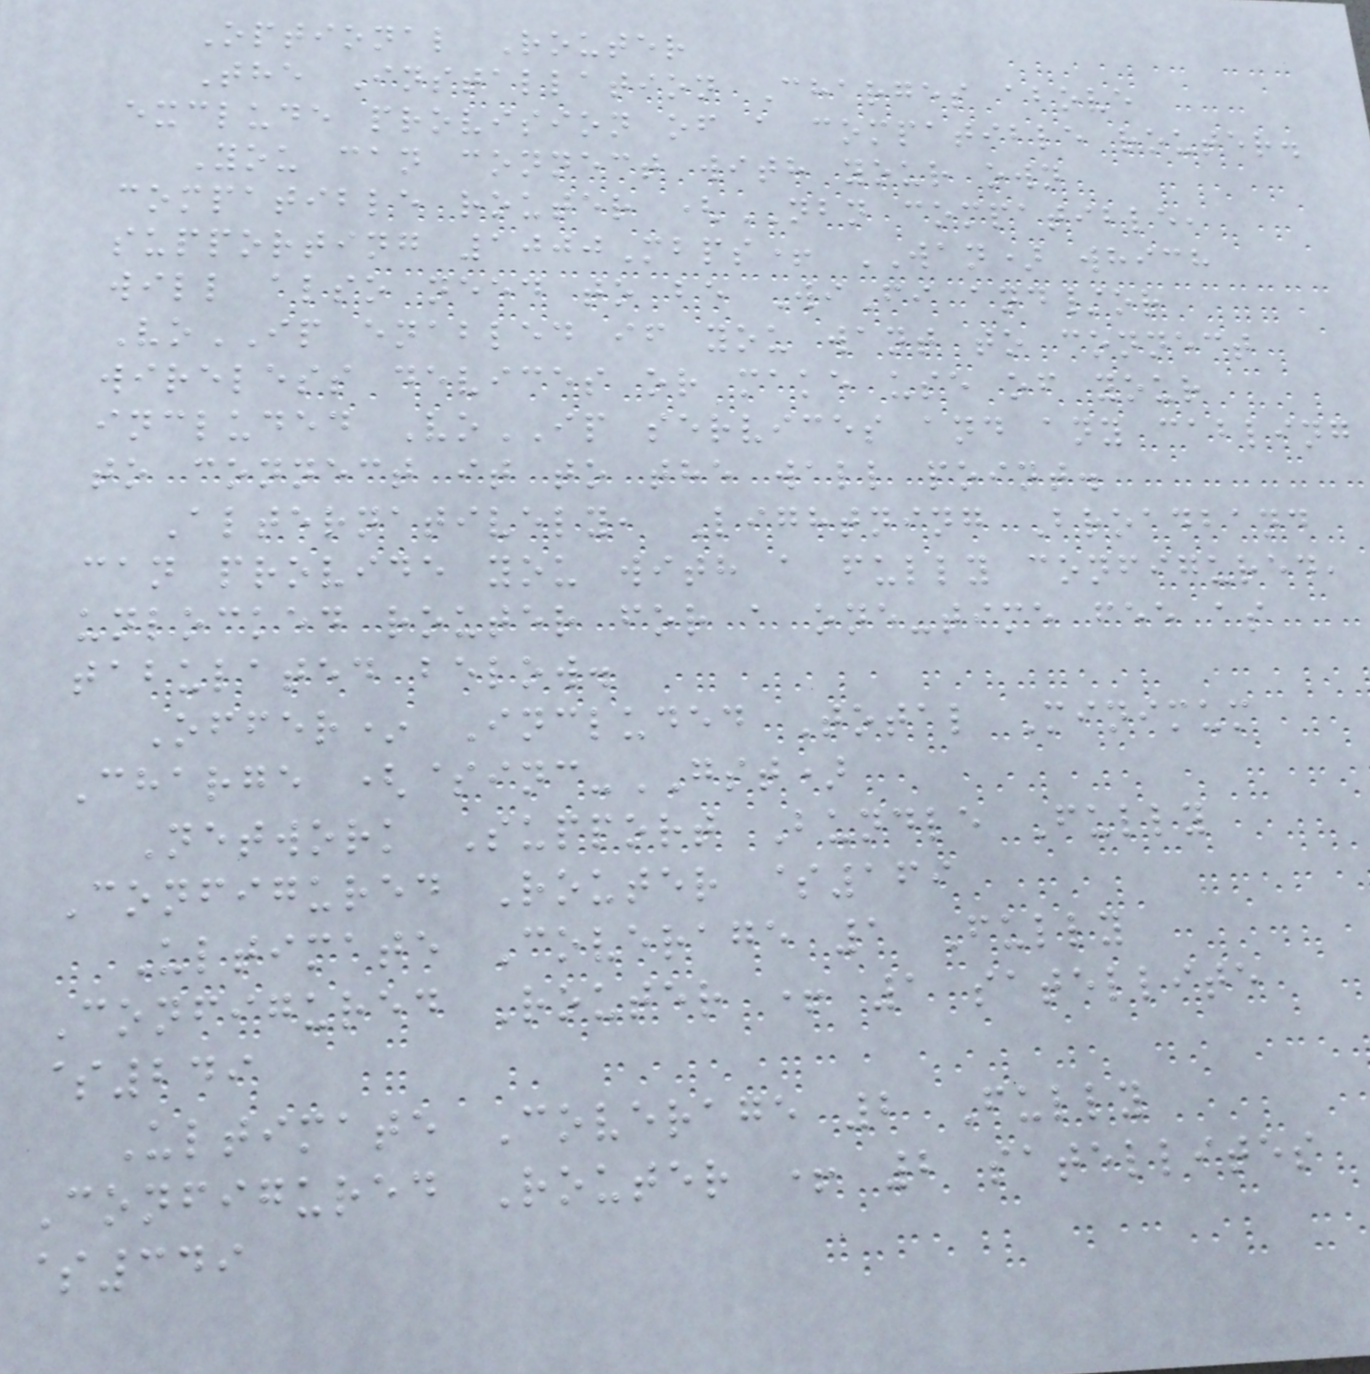Optional Router
The Installation Charges above
exclude provision of a compatible router.
You can connect with your own
compatible router (NBN compatible,
supporting 1000Mbps+ WAN) which
will also need to be WiFi and/or
VoIP enabled if you want to connect
wireless devices or make use of your
included VoIP services and any cabling
to connect it to the wall point.
Alternatively, Lightning Broadband
can provide you with a fully configured,
unlocked router for a one-time fee as
tabulated below.
Offer* Included Total Minimum
Charge ($inc-GST)
Network Support Bundle Fully
Configured Router $169
Ultimate Coverage 1 Fully
Configured Router + 1 satellite
$249
Ultimate Coverage 2 Fully
Configured Router + 2 satellites
$349
